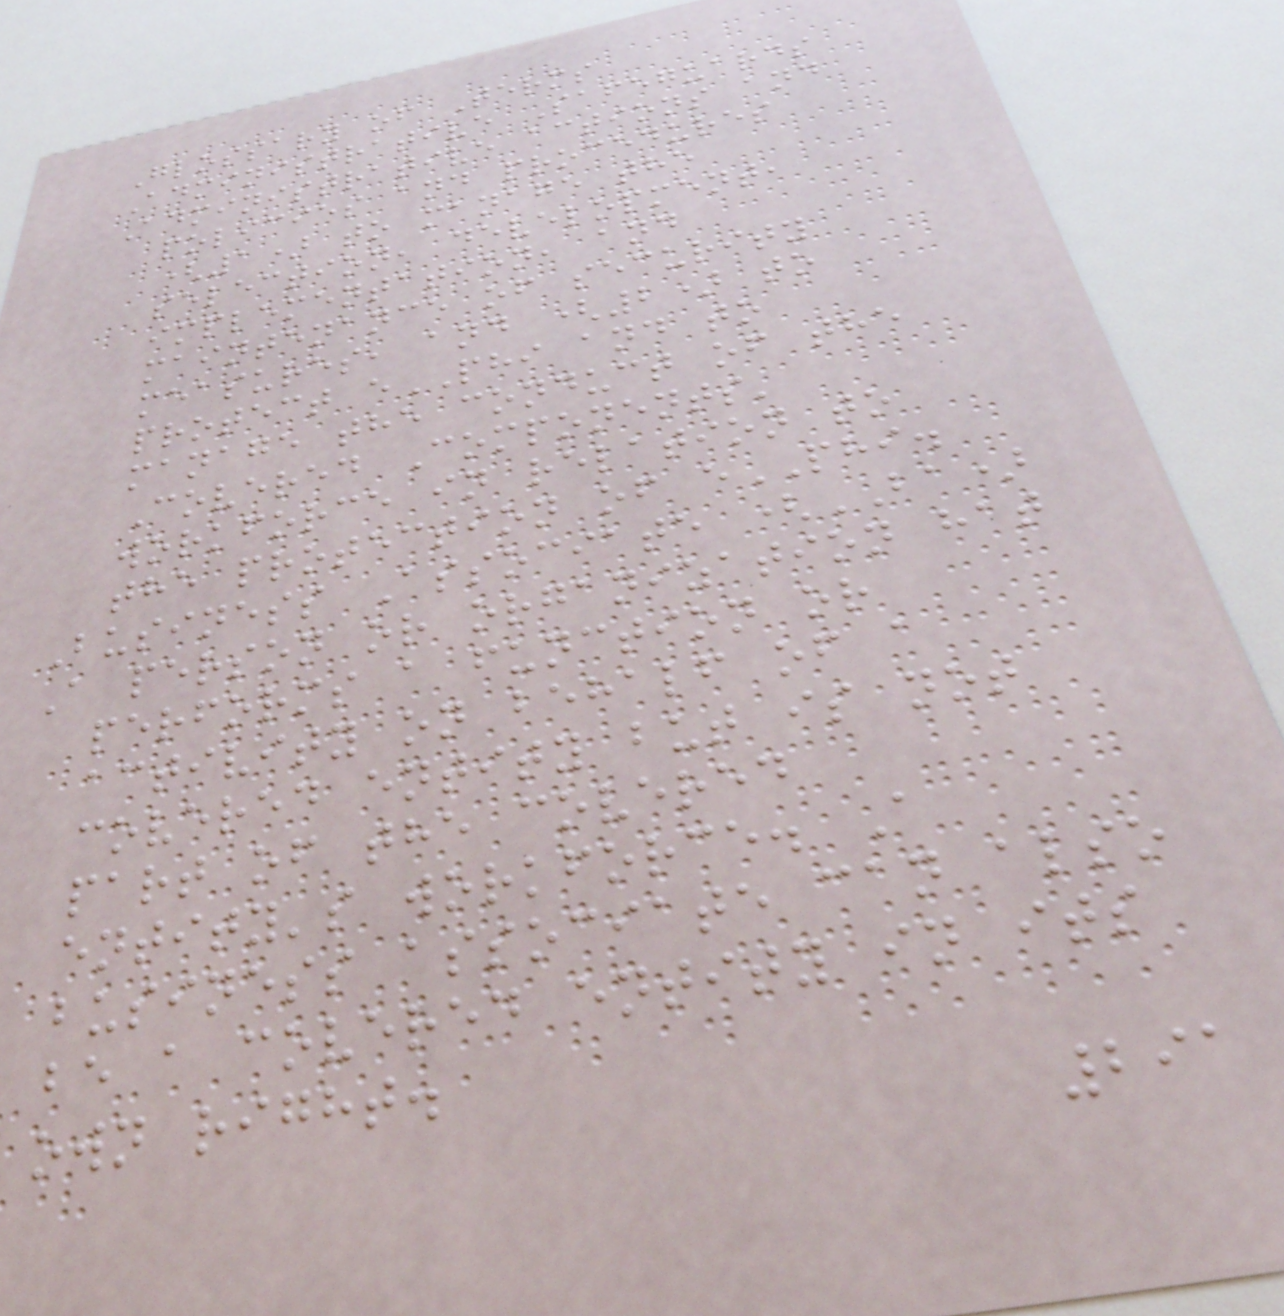Glossary of Terms
Administrative Safeguards
Administrative actions and
policies and procedures
(1) to manage the
selection, development,
implementation, and
maintenance of security
measures, and (2) to
protect ePHI and to
manage the conduct of the
Covered Components'
workforce in relation to
the protection of ePHI.
Business Associate (BA)
A person or organization hat
performs a function or
activity on behalf of a
covered entity but is not
part of the covered
entity's workforce. A
business associate can also
be a covered entity in its
own right.
291
